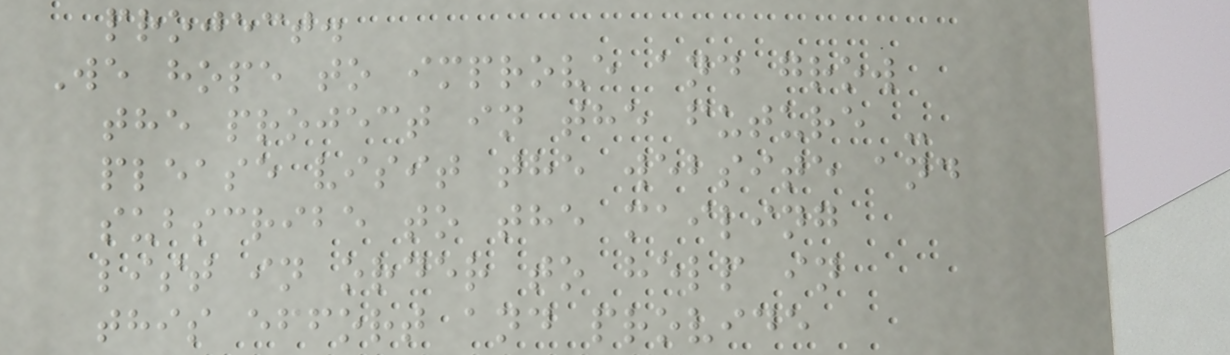project.
We hope to improve and grow
the project in the future -
please visit the website and
subscribe to the mailing
list in order to help in
this effort and provide
